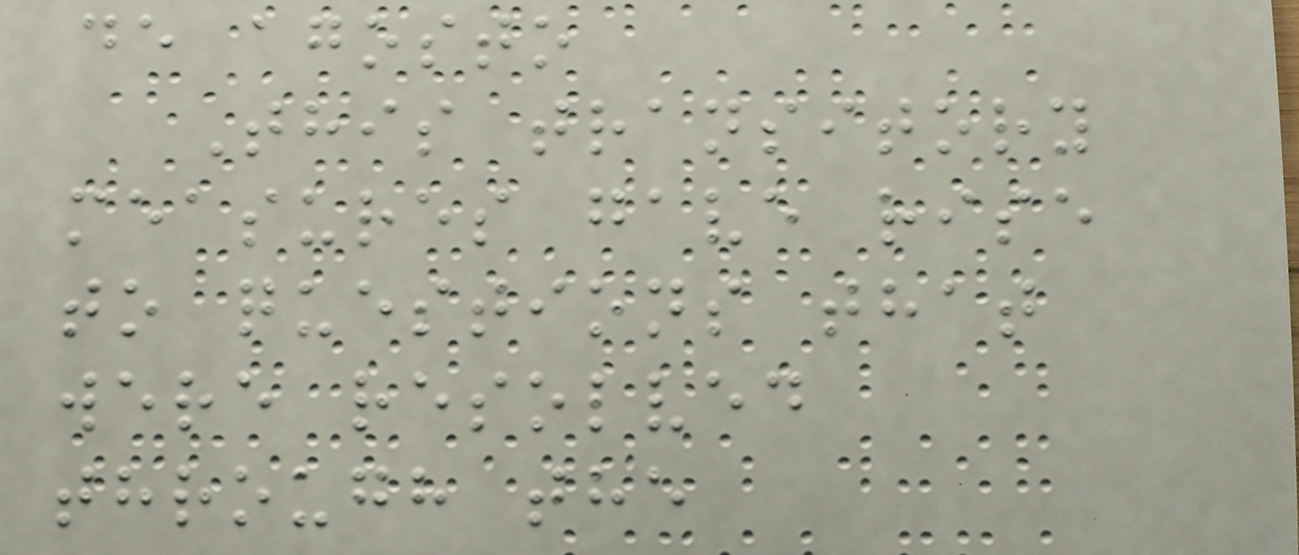de agosto
This transitory
measures gave rise
to questions that
were resolved
through the
